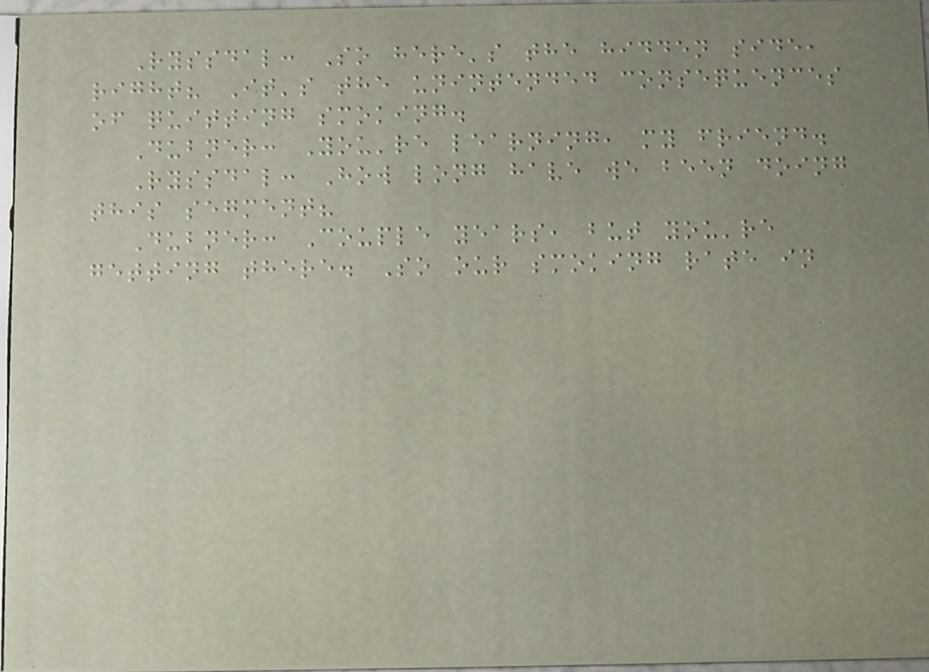Ryssdal: So here's the hidden side,
right? It's the unintended consequences
of quitting smoking.
Dubner: You're learning, my friend.
Ryssdal: How long have we been doing
this segment?
Dubner: Couple years, but you're
getting there. So our smoking rate in
